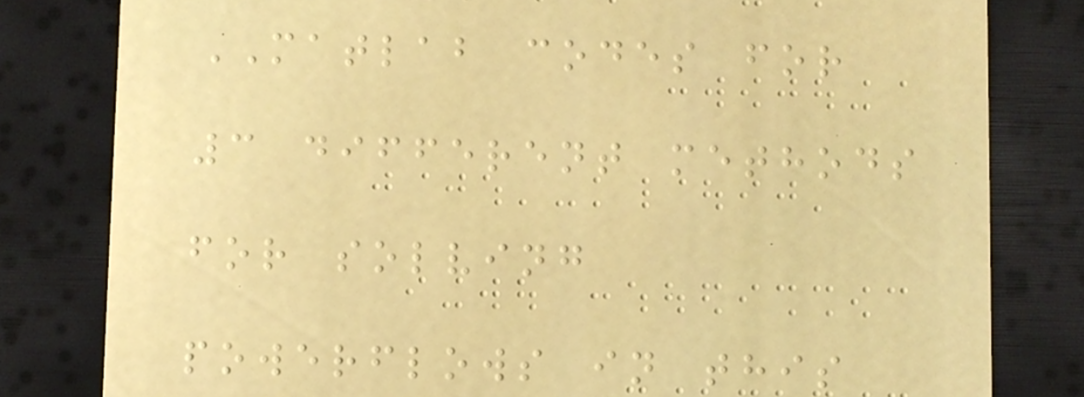MATLAB codes for
3 different methods
for solving
powerflows in this
